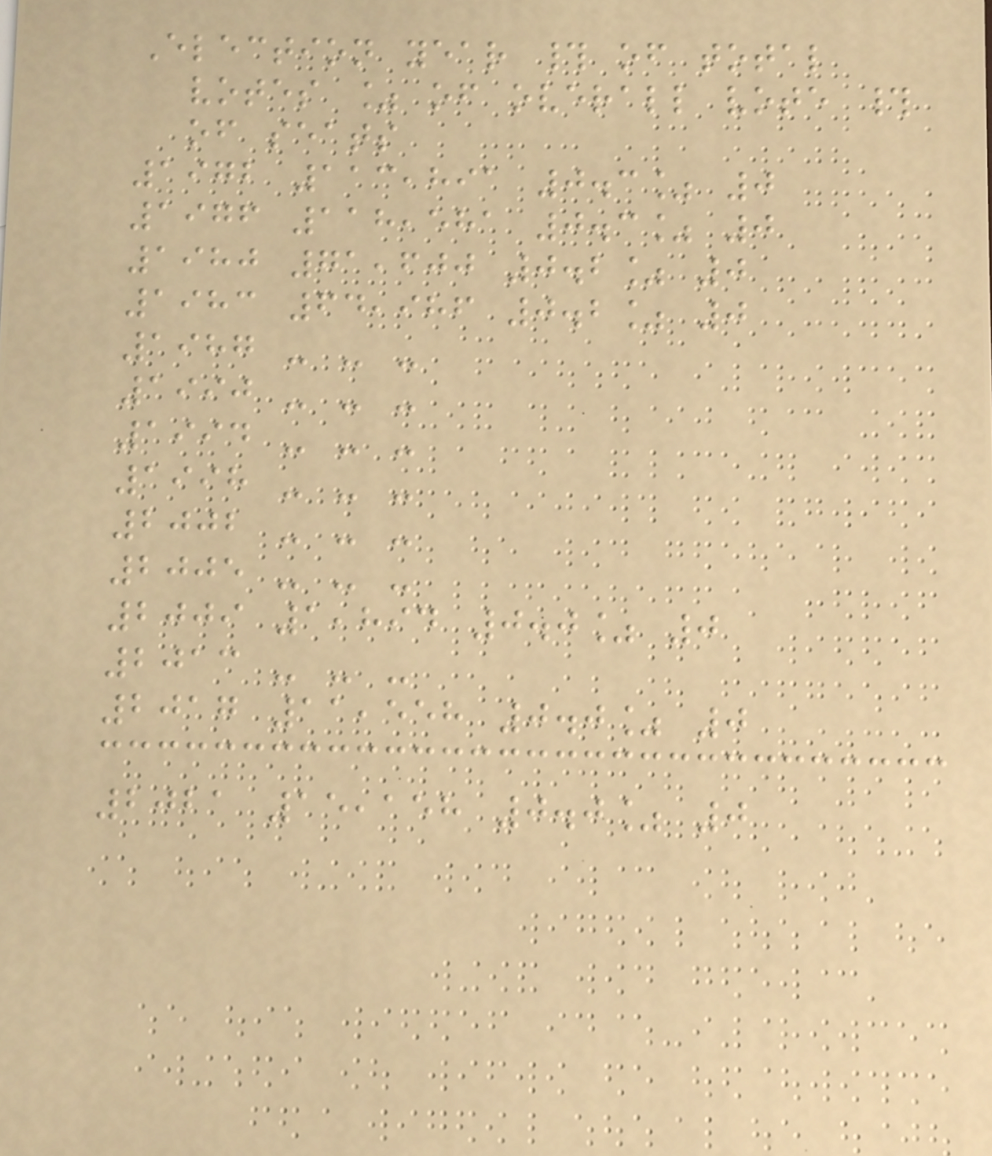Election year # of total
votes % of overall vote #
of seats
1972 113,891 0.3% 0
1976 118,581 0.3% 0
1980 71,600 0.2% 0
1983 64,986 0.2% 0
1987 - - -
1990 - - -
1994 - - -
1998 - - -
2002 - - -
2005 - - -
2009 1,894 0.0% 0
2013 - - -
2017 11,558 0.0% 0
2021 15,158 0.0% 0
